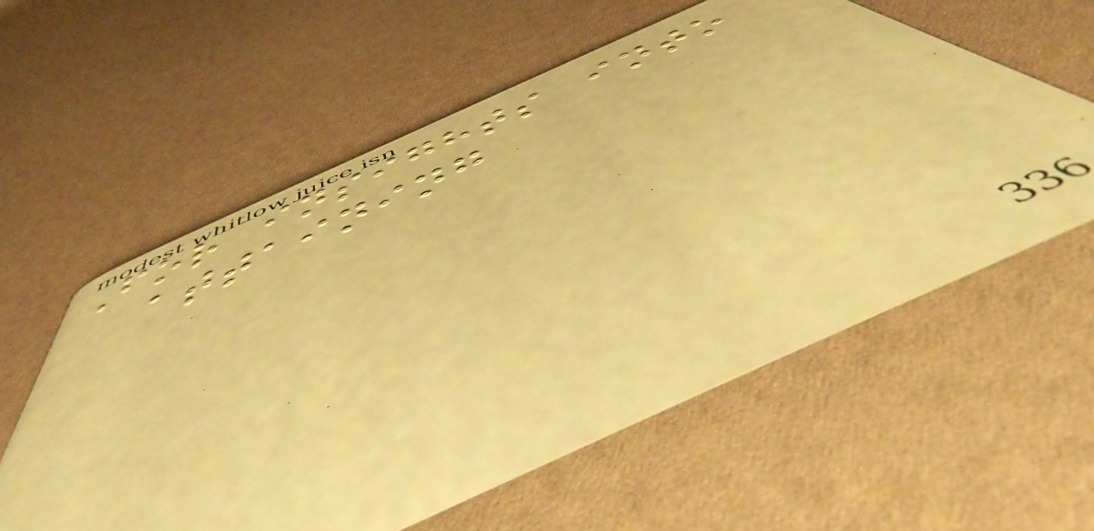For insights into
attaining
